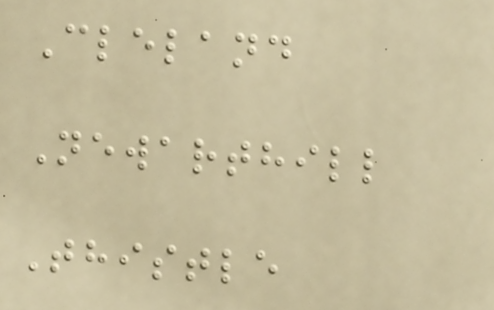Cleland
Newarthill
Thistle
